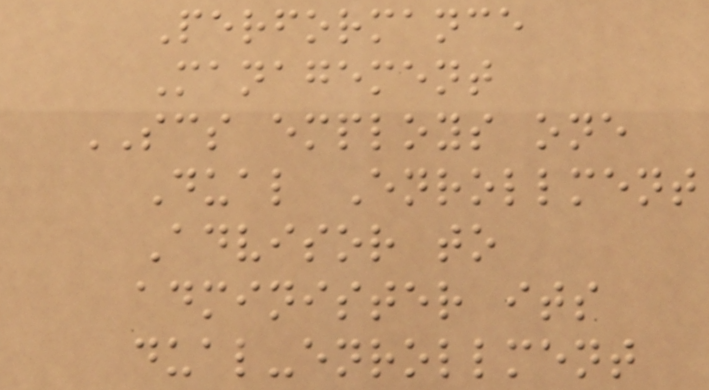Performance
Management
SCS employs one
Dual Enrollment
Advisor to
administer its
dual-enrollment
